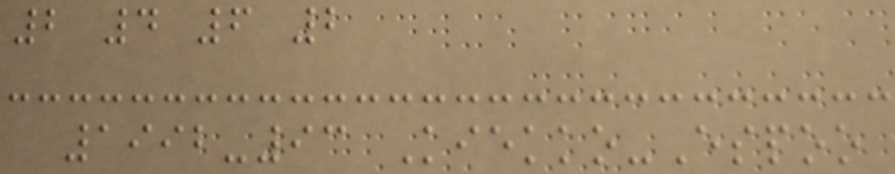2 4 6 2
1992-93 Kiekko-Espoo
